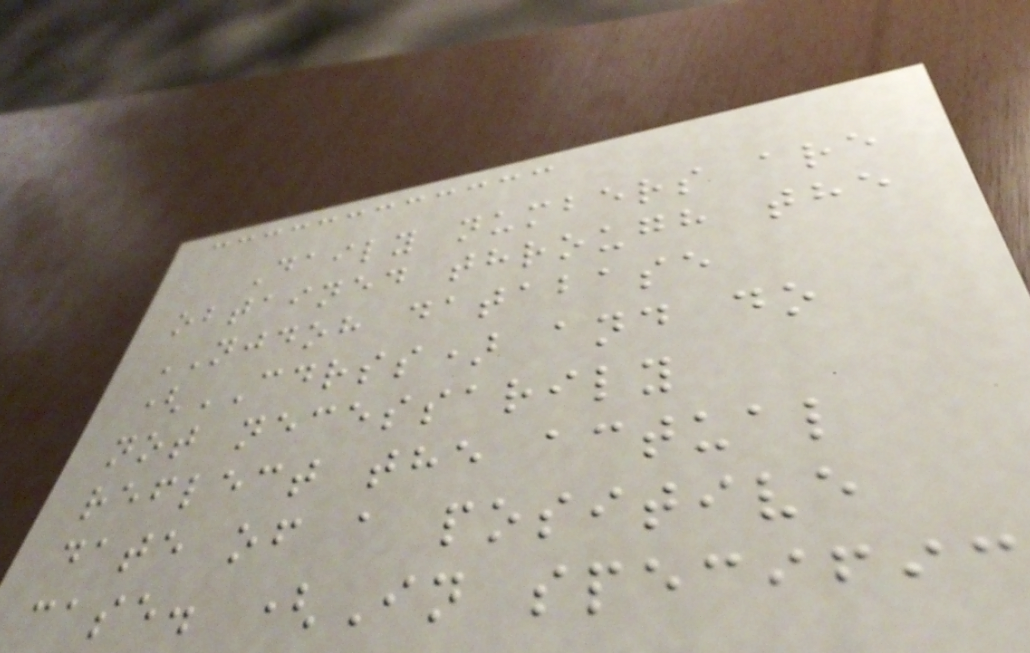Daily numbers are
obtained through the
NJDOH database
(CDRSS) and do
not necessarily
reflect the actual
date of a positive
case. (In specific
